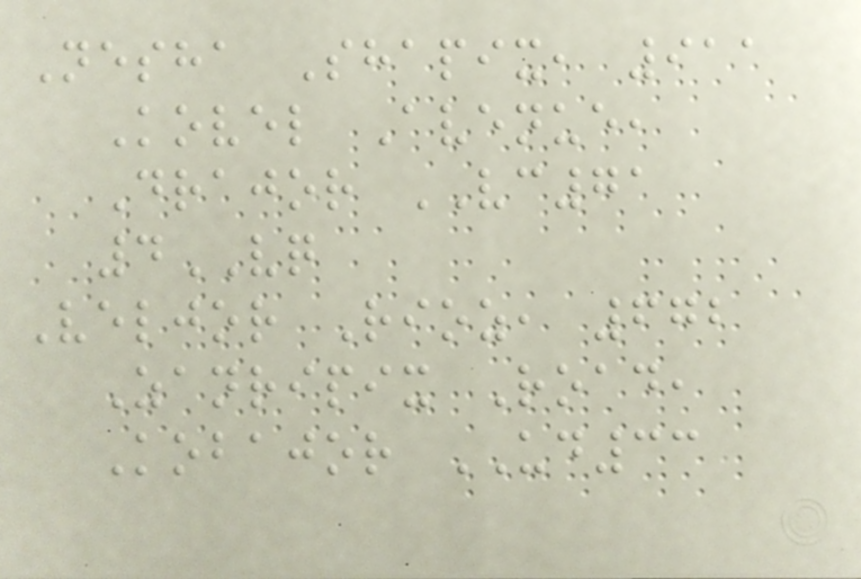Nesha Shapix, 911
Kovel Avenue,
Drajor VC71
4VQ
Veljor Rioz, 672
Zanripix Road,
Kobajor UD33
